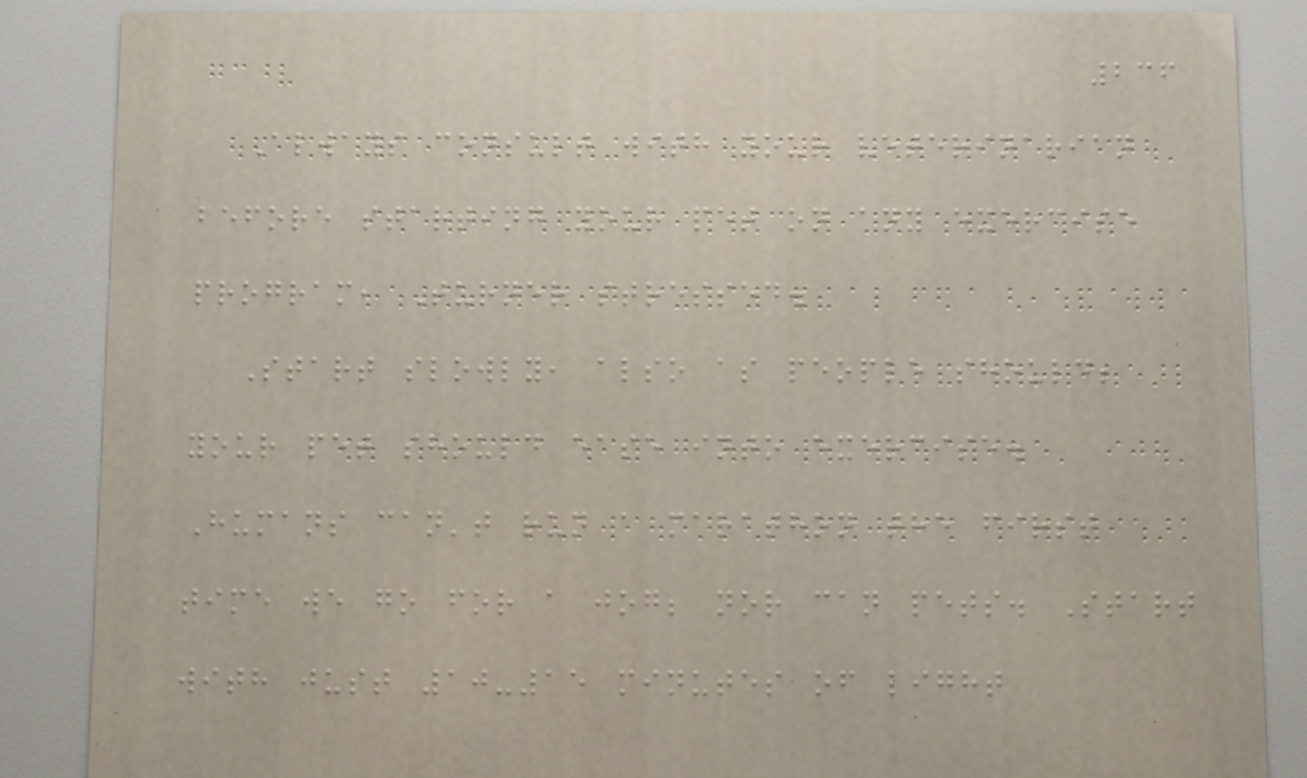236
Always consult with your veterinarian
before starting your pet on any exercise
program, Turner stressed.
Start slowly, also as people should;
your pet should ease into exercise.
Humans can't run a marathon the first
time we go for a jog; nor can pets. Start
with just 10-15 minutes of light
